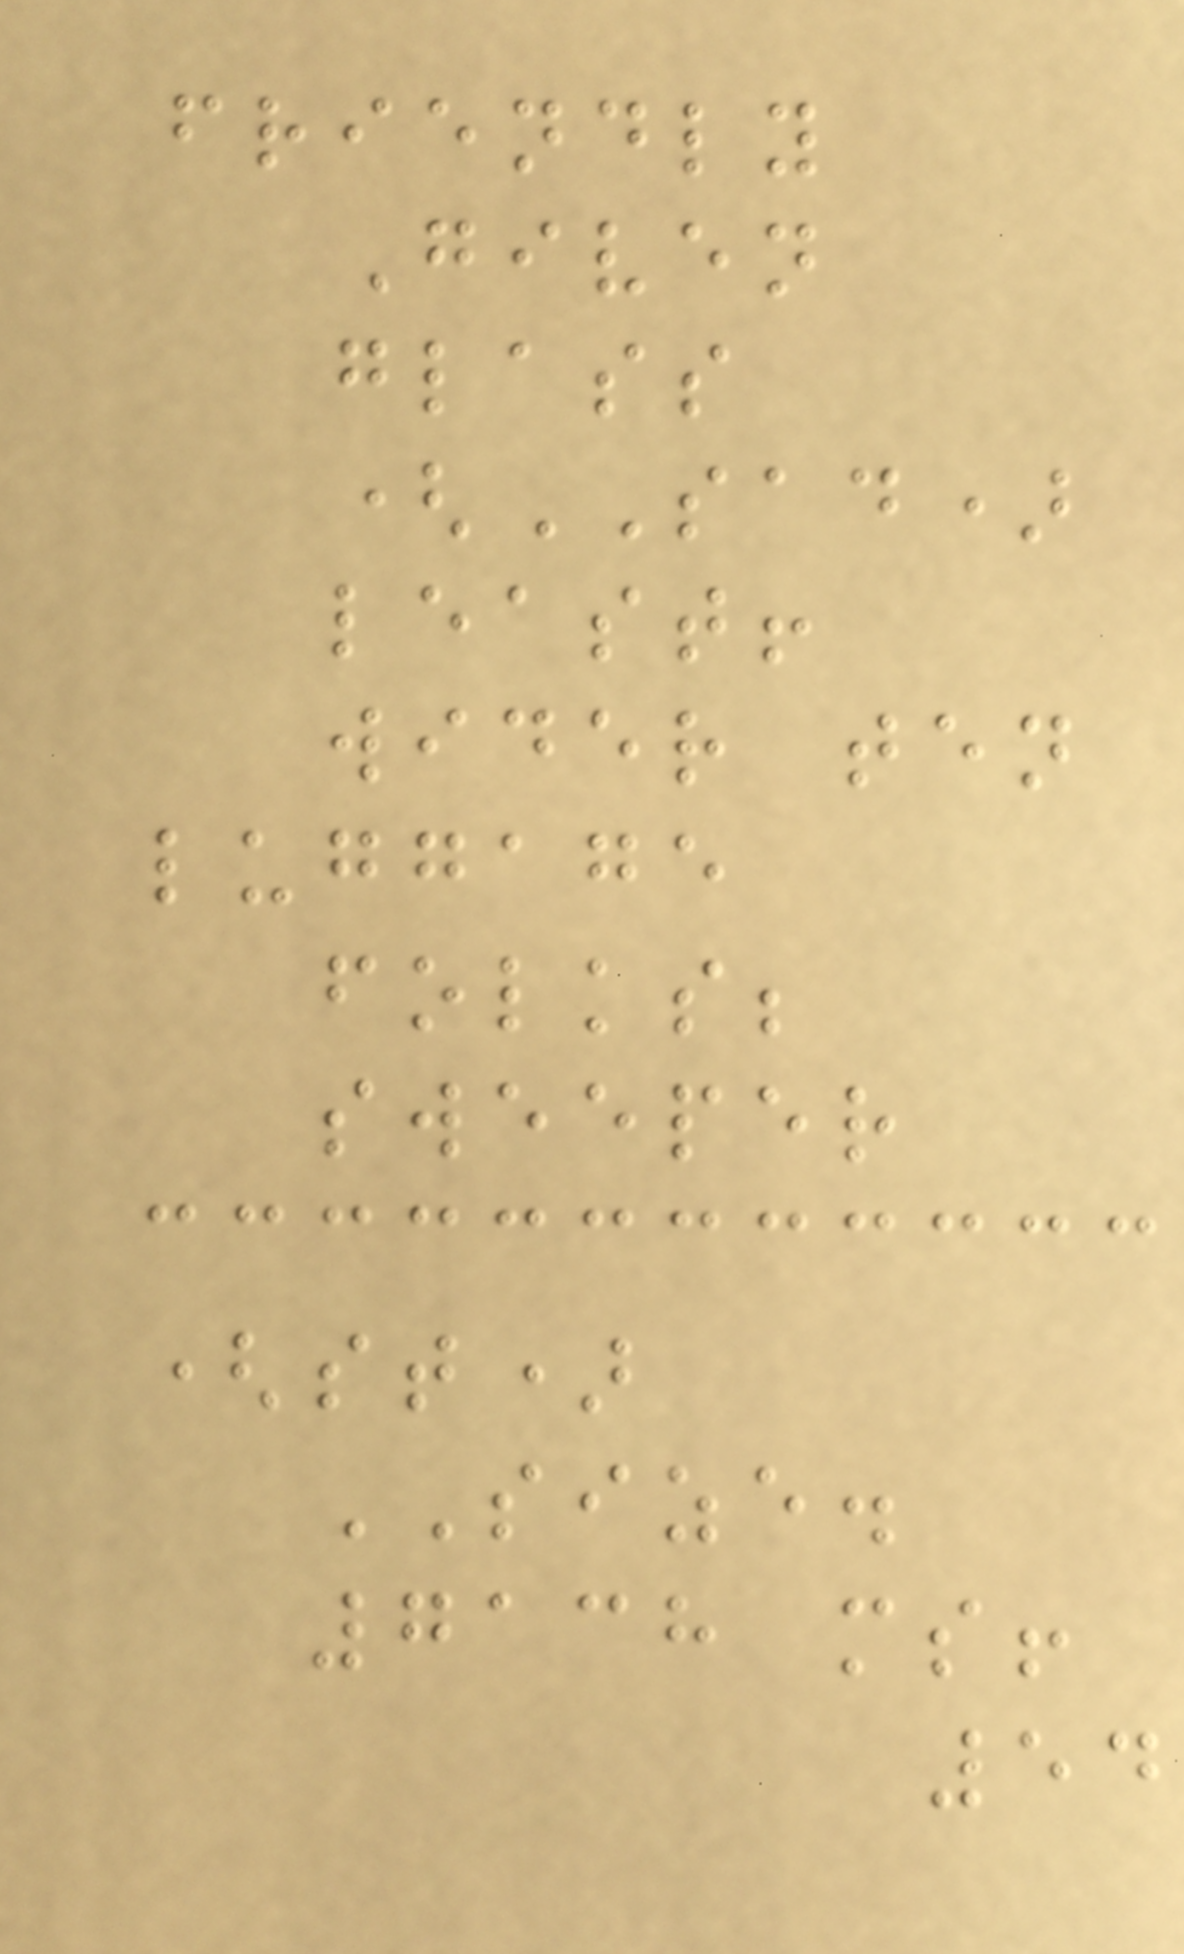friendly
Given
glass
(SAD)
least!
wider ten
luggage
folks;
sweeper
(st)
SIZE.
7138 ms!
54
